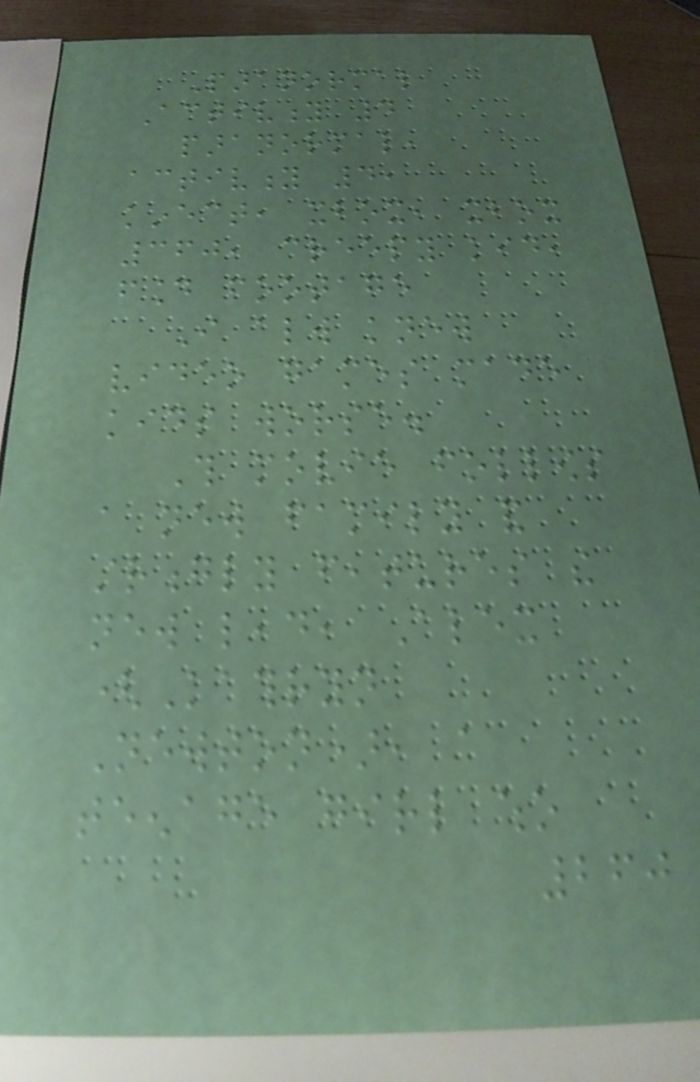Paranormal
Activity 4
paranormal,
activity 4,
kinect, xbox, xbox
360, creepy kid,
found footage
I always knew
video games made
kids worse.
This movie follows
a new family and
strongly features the
new lead, Alex
(Kathryn
Newton), a
teenage girl who
260
